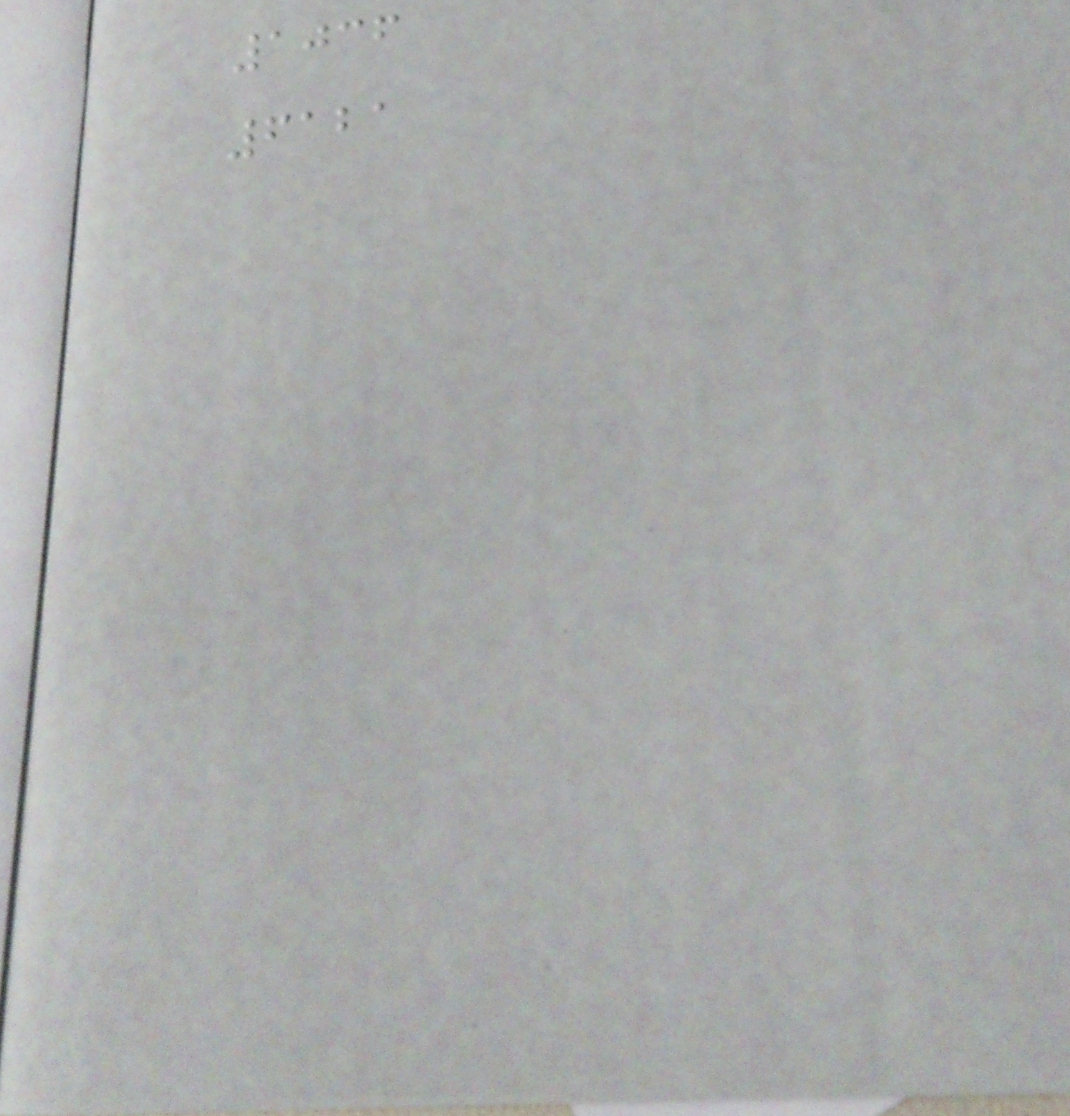1036
6121
